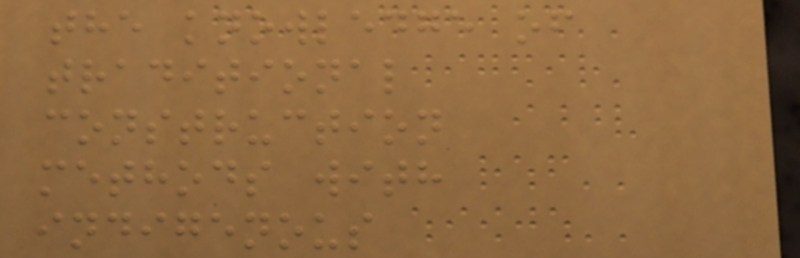the knowledge of
traditional
construction
methods with
indigenous
